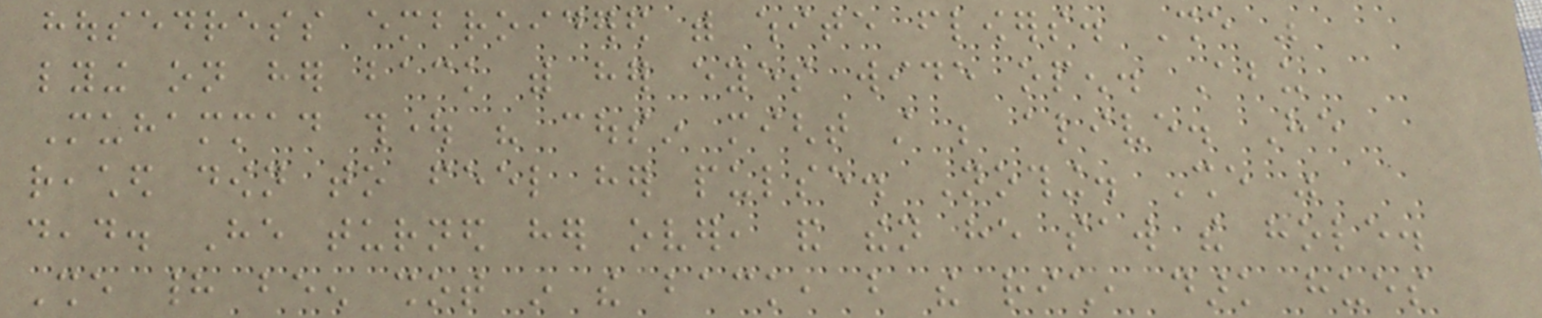housedress embroidered with white flowers. She was
lying on her back with her eyes wide open. Abu
Muhammad thought his cousin might still be alive. He
reached down to feel her pulse. Nothing. She was
dead. He turned her over, and then he saw the hole.
She had been shot in the back, but the rich, dark hues
